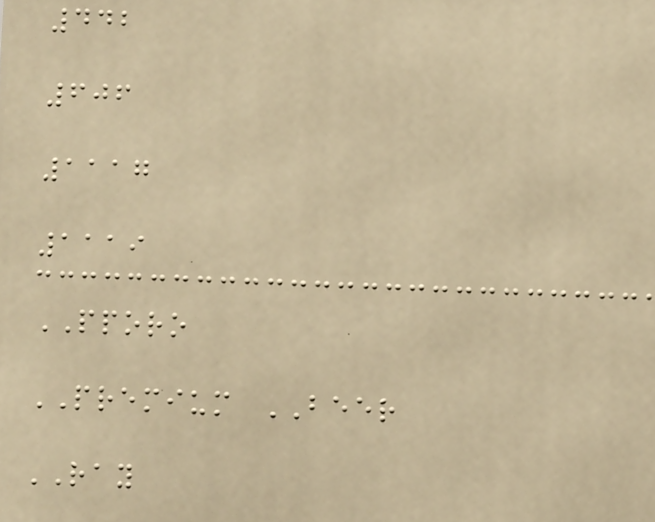442
606
1117
1119
PPORO
PREMIUM BEER
RAY
